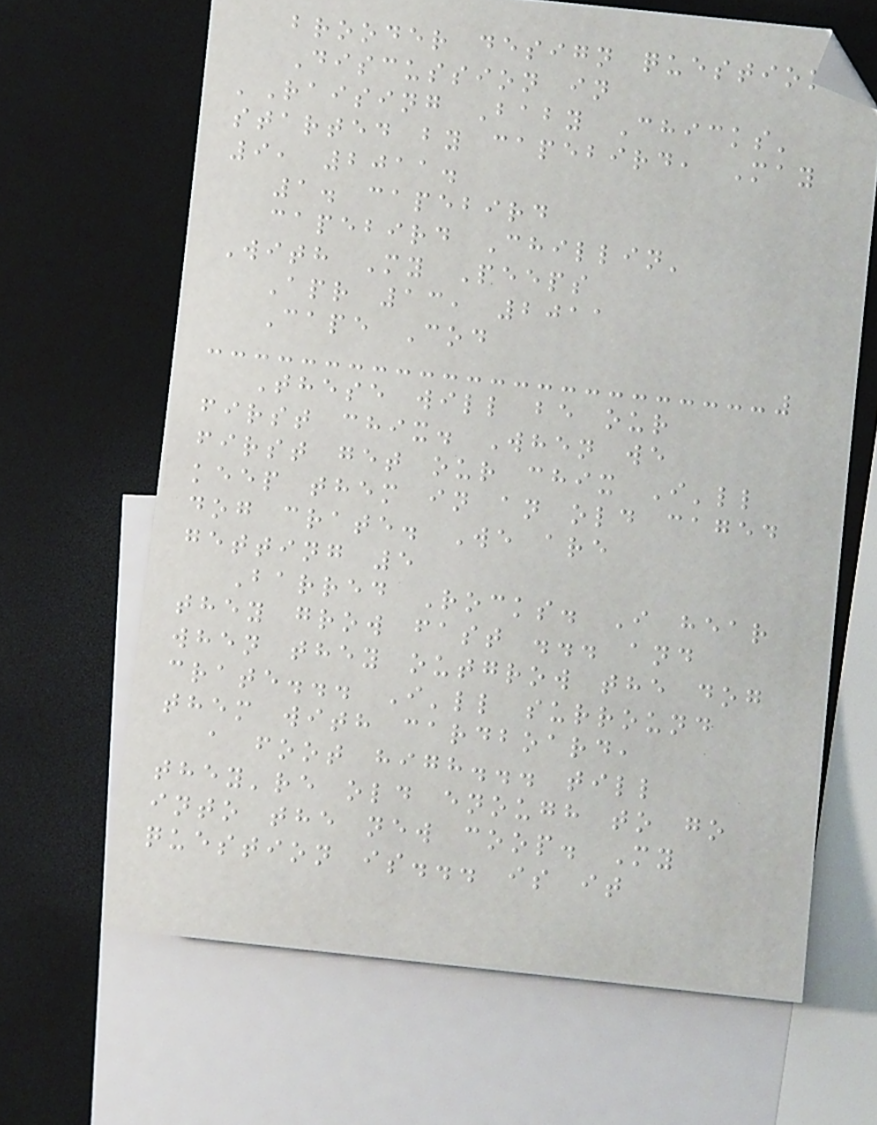brooder design question
Discussion in
'Raising Baby Chicks'
started by capebird, May
9, 2011.
1. capebird
capebird Chillin'
With My Peeps
Apr 13, 2011
Cape Cod
These will be our
first chix. When we
first get our chix I'll
keep them in an old caged
dog crate. We are
getting 5
Barred Rocks. I hear
they grow fast ... and
when they outgrow the dog
crate... I'll surround
them with cardboard,
a foot high... till
they're old enough to go
into the new coop. My
question is... is it
